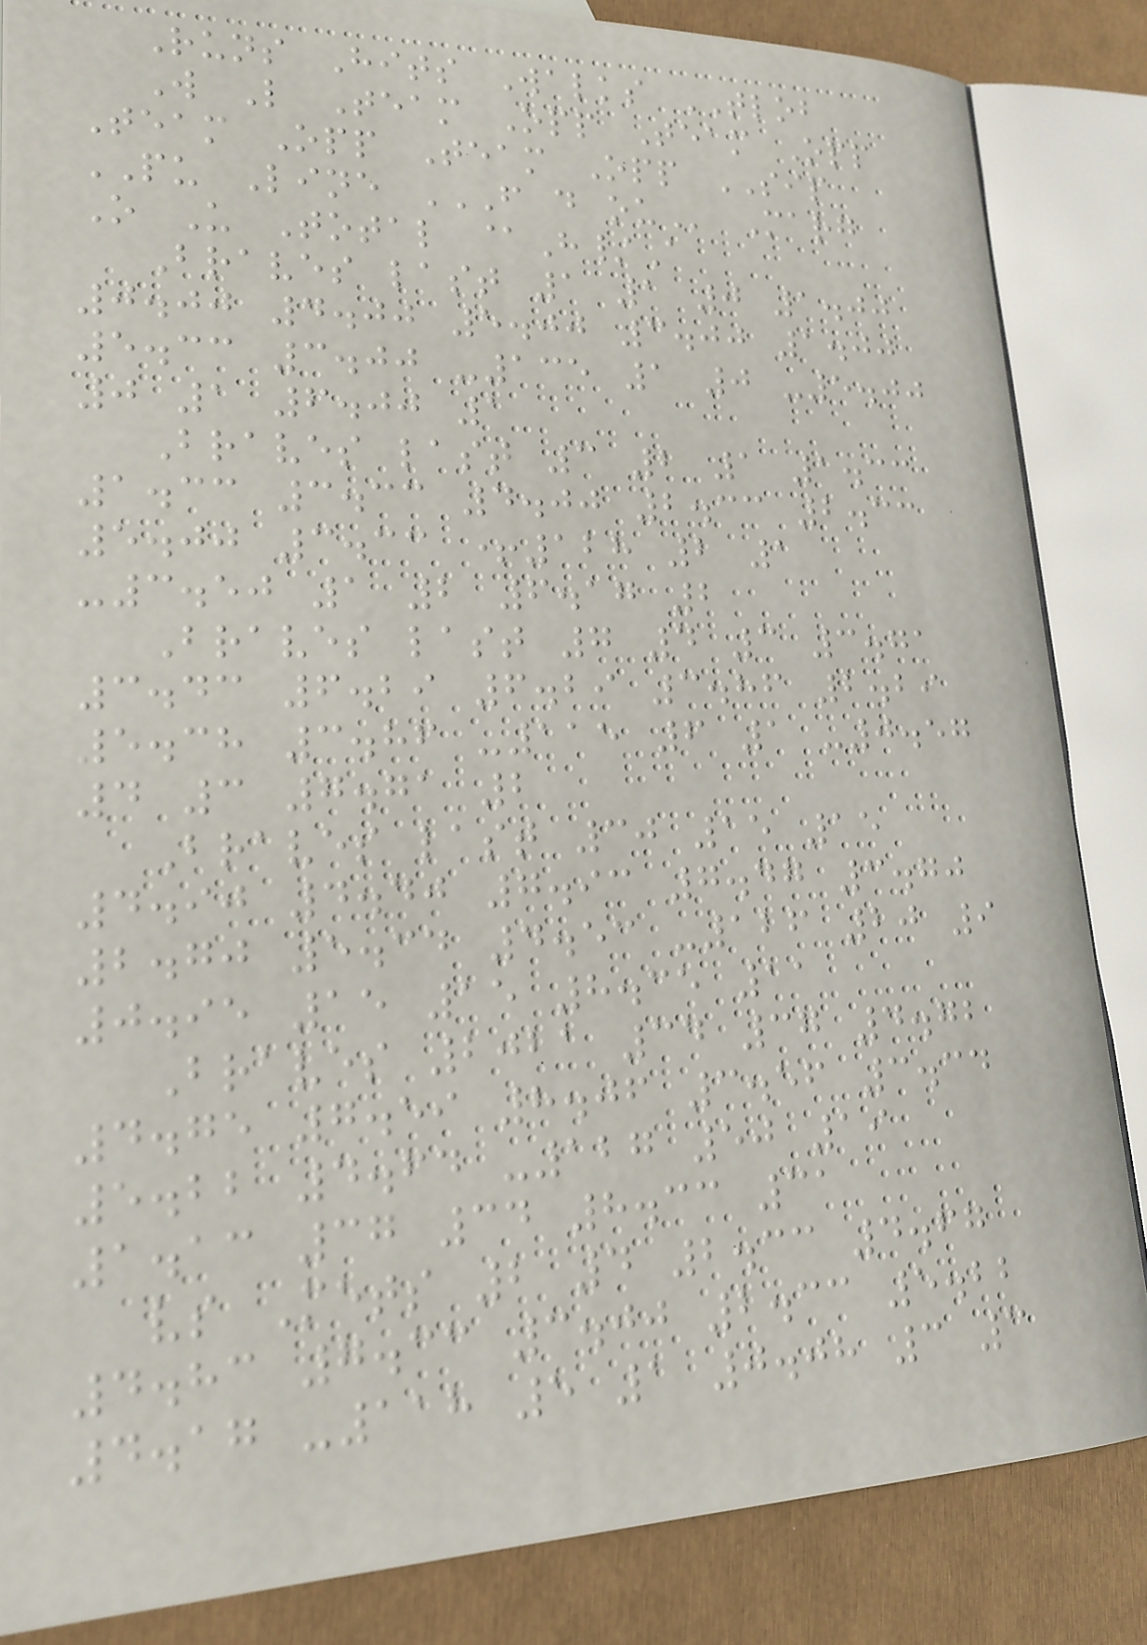Runs Hits Walks TLOB
W L Team Opp Team Opp
Team Opp Team Opp SIP
PU Line F D OU Marg
O U Total @H/A
Braves last 1 1 0 1.00
0.00 4.00 5.00 3.00 1.00
5.33 3.00 -135 1 0 -5.00
0 1 6.00 1
Braves last 3 2 1 1.33
1.33 3.33 4.00 2.33 2.33
5.00 3.33 +128 2 1
-3.50 1 2 6.17 2
Braves last 7 4 3 3.71
3.43 6.29 6.29 3.86 2.29
5.38 3.86 -115 6 1 -0.57
4 3 7.71 2
Braves last 30 15 15
4.90 4.40 7.93 7.47 3.70
2.70 5.34 4.53 -126 20 9
0.95 15 15 8.35 11
Braves 2021 34 37 4.72
4.75 7.59 8.06 3.56 3.34
5.22 4.64 -127 50 19
1.13 37 34 8.33 31
vs Mets 2 4 2.33 4.67
4.83 7.33 3.00 2.33 5.22
4.17 -118 5 1 0.08 3 3
